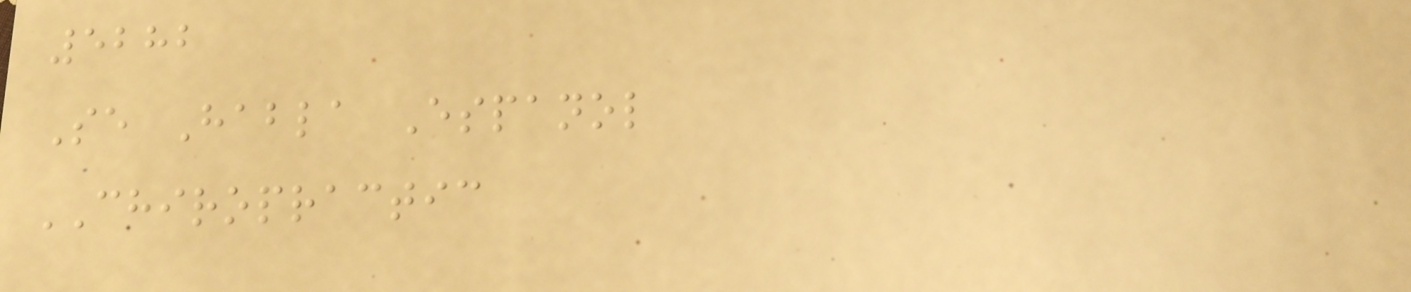5282
Se Habla Espanol
CHIROPRACTIC
